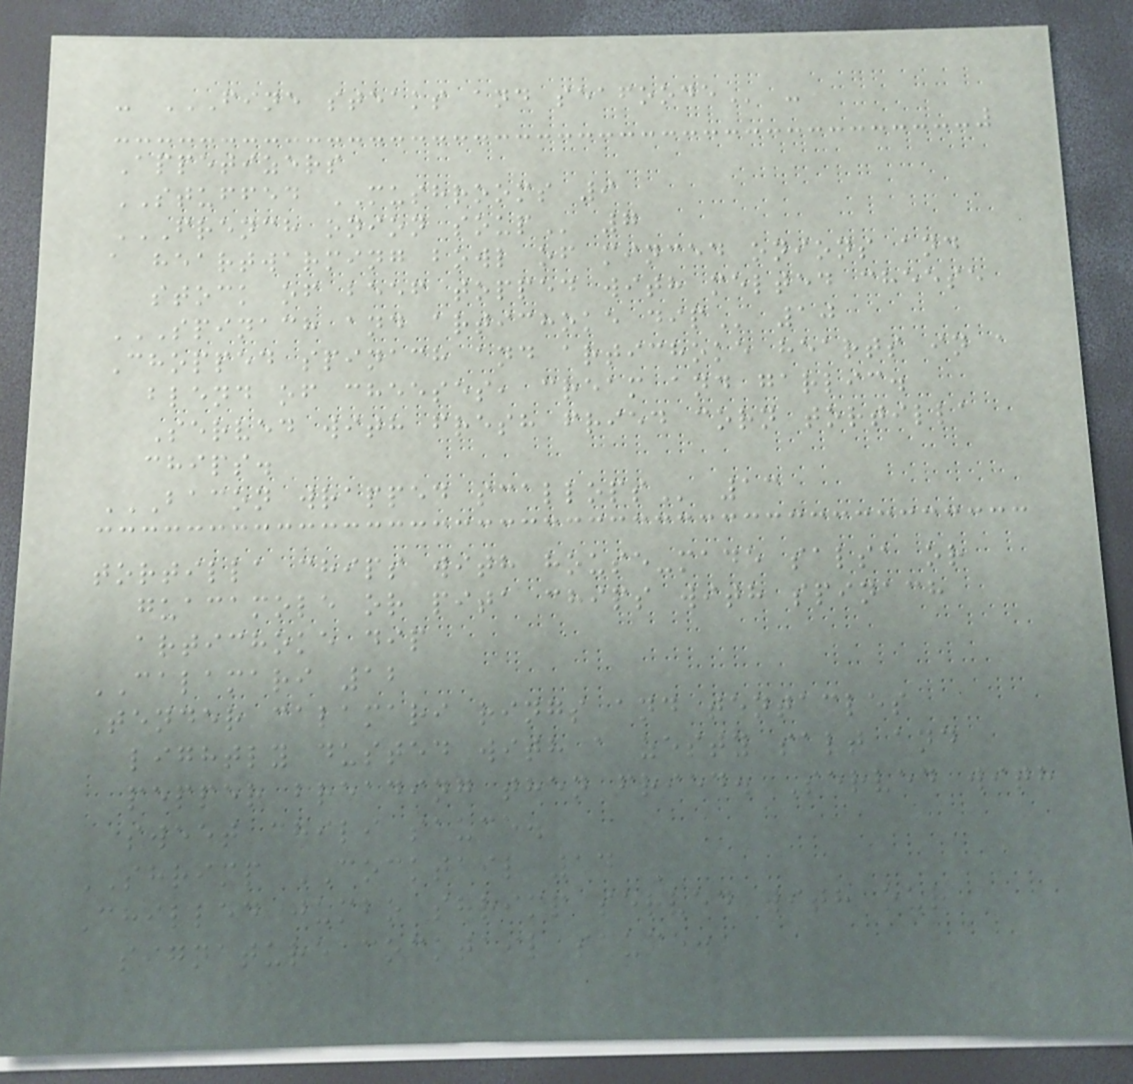- FINE STEAKS AND SEAFOODE -
Appetizers
STUFFED MUSHROOMS 9
FRENCH ONION SOUP 7
a heartwarming bowl of minced onions and
stock of beef topped with melted cheese
SPINACH AND ARTICHOKE DIP 10
Chopped spinach and artichoke hearts in a
blend of cheeses, cream and garlic.
Served with fresh fried corn tortilla
chips.
BACON WRAPPED SCALLOPS 13
tortilla chips with house-made salsa or
guacamole or pita chips with spinach
artichoke dip
CALAMARI 12
Tender calamari rings and tentacles
lightly dusted with a zesty salt and
pepper breading then fried. Served with
sweet chili sauce.
SHRIMP COCKTAIL 14
Chilled jumbo shrimp served with our
signature cocktail sauce.
